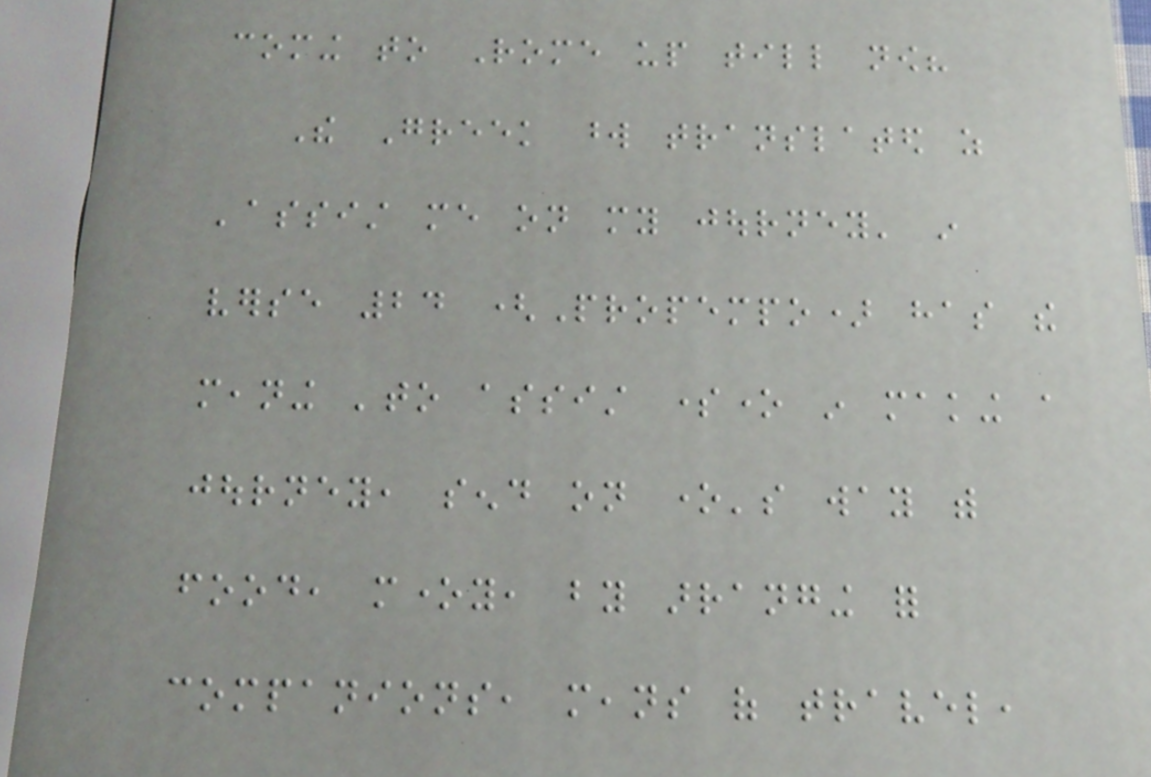coming to Rome up till now?
The Greek word translated as
'assist me on my journey' in
verse 24 (Propempo) has the
meaning 'to assist someone in making a
journey, send on one's way with
food, money, by arranging for
companions, means of travel,
